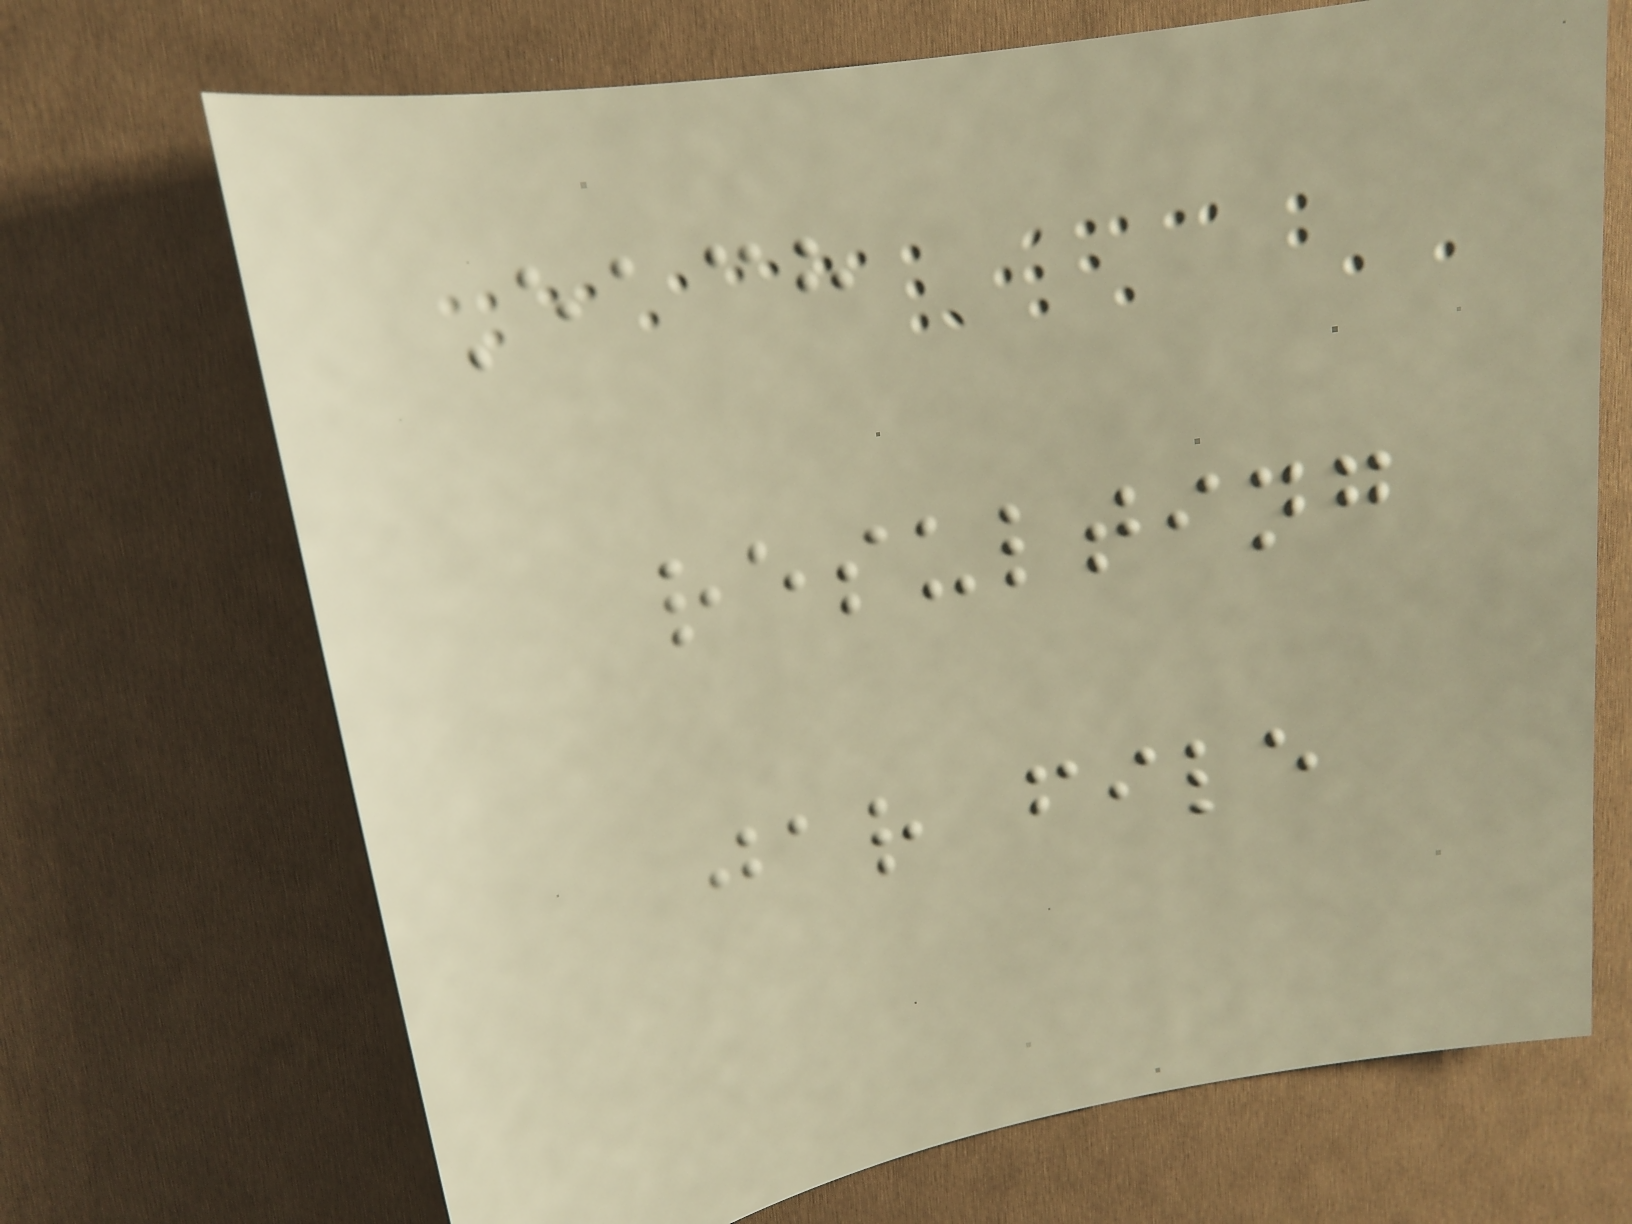Each
resulting
jar file
